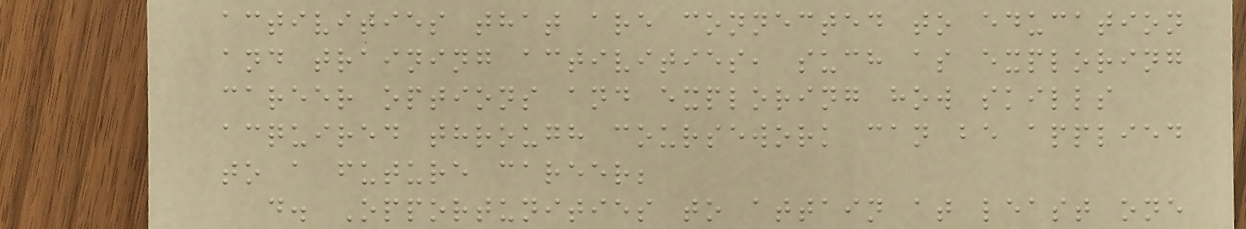activities that are connected to education
and training activities, such as exploring
career options and exploring how skills
acquired through coursework can be applied
to a future career;
d. Opportunities to attain at least one
